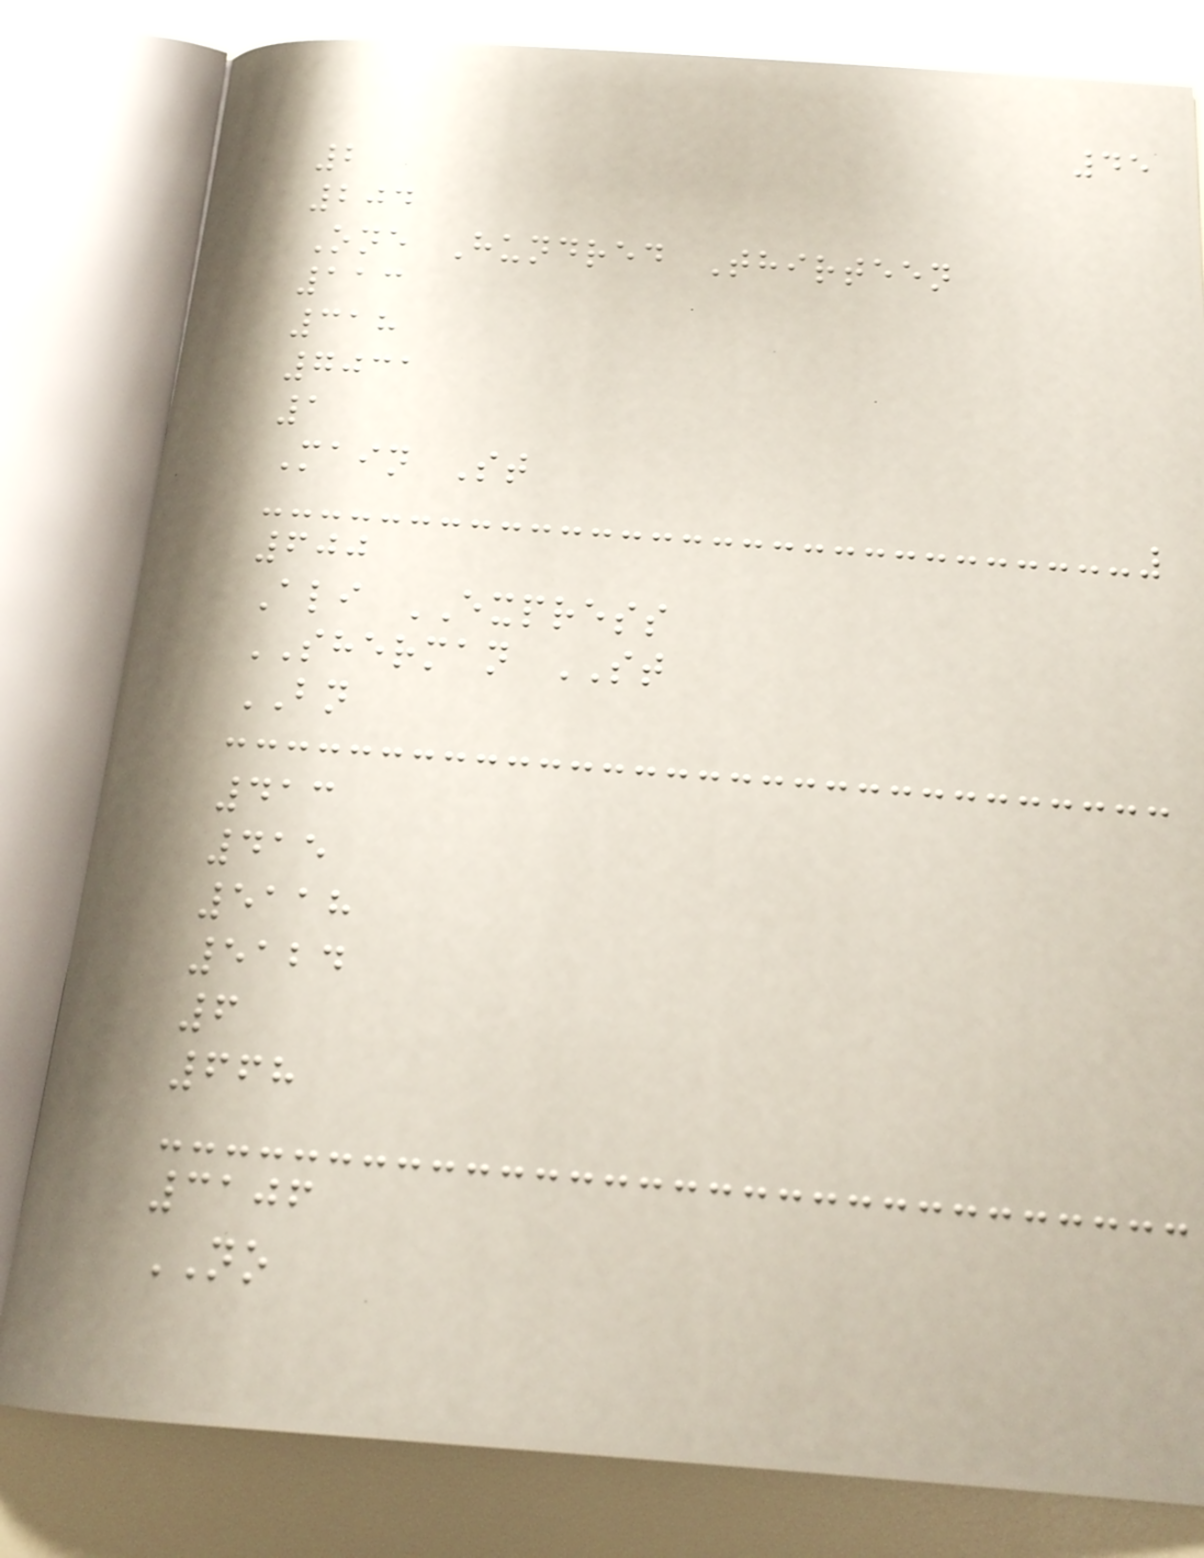45
2
204
One Hundred Thirteen
113
318
7031
1
Main St
600
Ali EXPRESS
SHERMAN ST
BN
413
415
5118
5124
6
668
3106
NO
